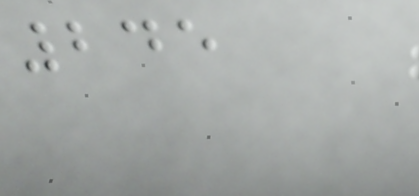245
